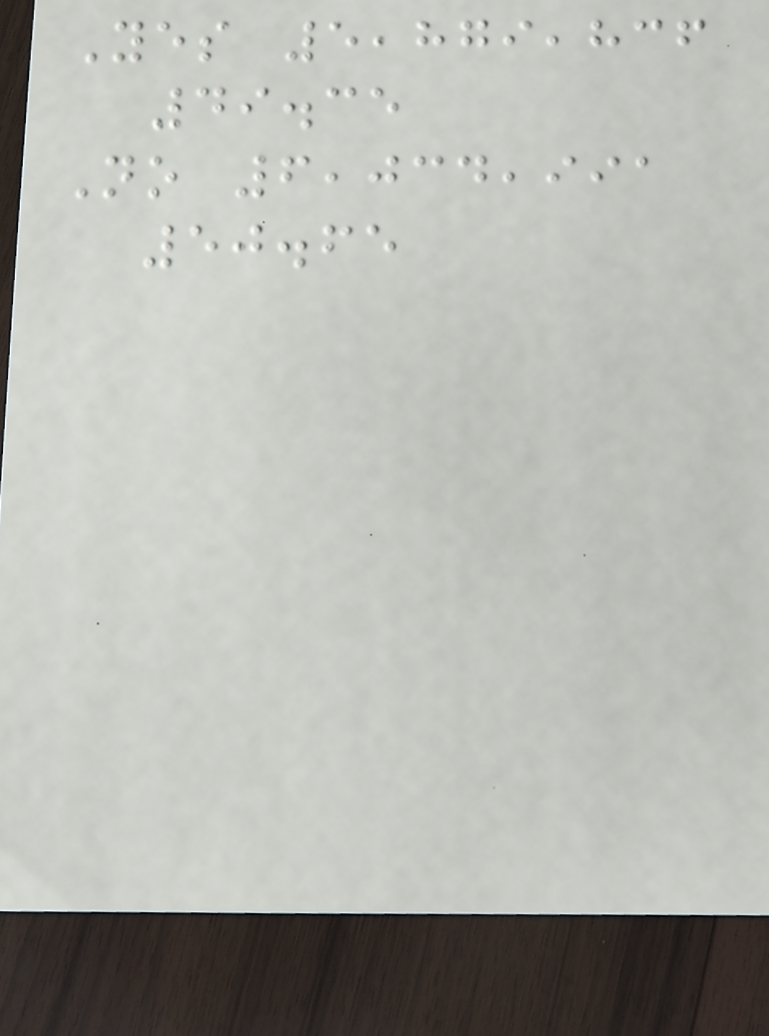Yes 5,879,836
49.35
No 6,034,991
50.65
